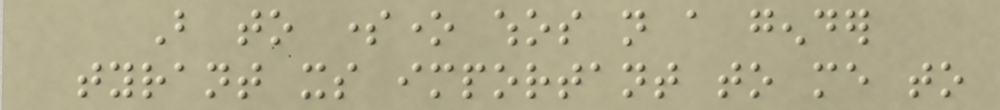But to someone whos not a gender
tyrant its important to me to
